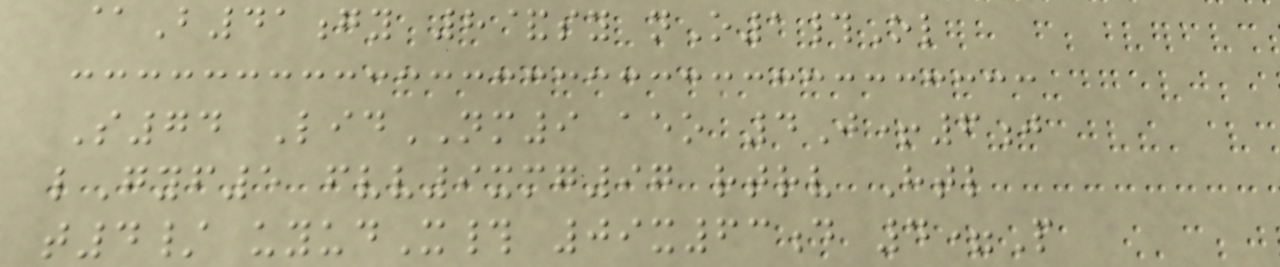@B41gy 8&sy nO1#Ol
S74 LidNM9 aeo 4J+6j
lGyf5 fvv9xmg97 rtrv Htl
t4/ uyudX# 09x63d 4=P
